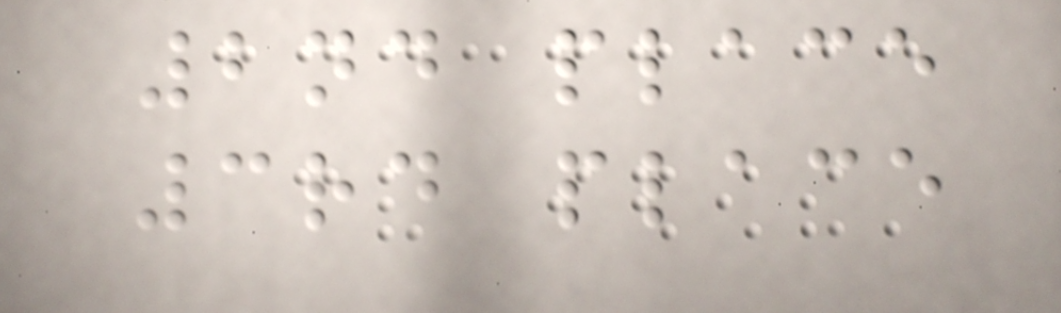2nd place
3rd place
